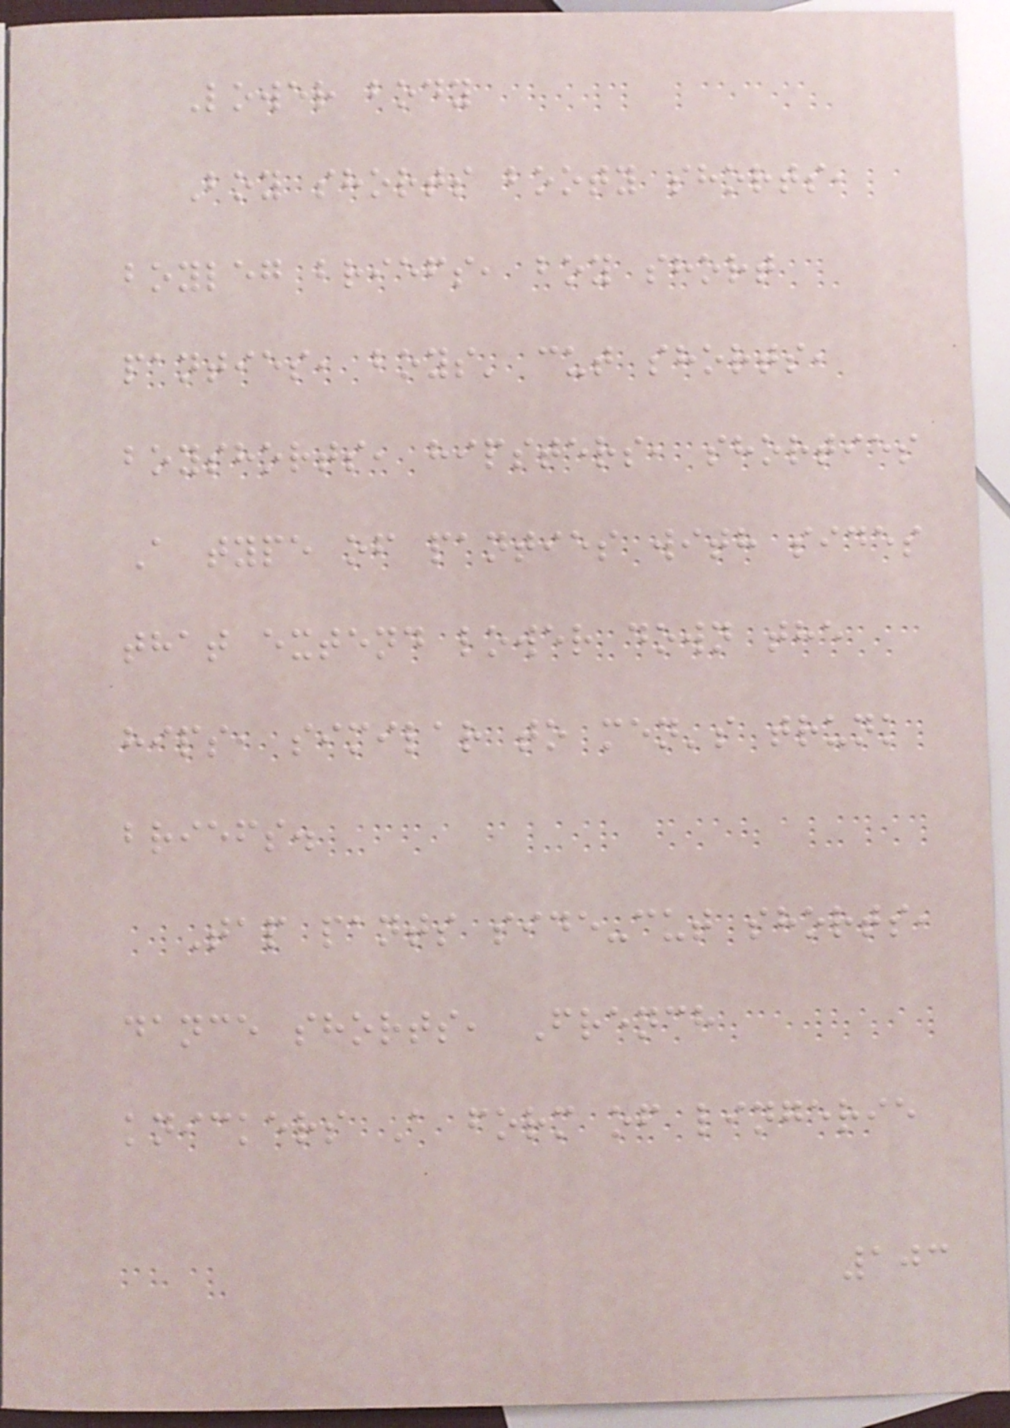Lower body
Boy shorts booty shorts,
boyleg briefs, boy short
panties, boys' cut shorts,
boyshorts, hipsters, shorties
A type of panties with sides
that extend lower down the
hips, similar to men's trunk
briefs.
Tap pants side-cut shorts,
dance shorts, French
knickers A form of lingerie
103
